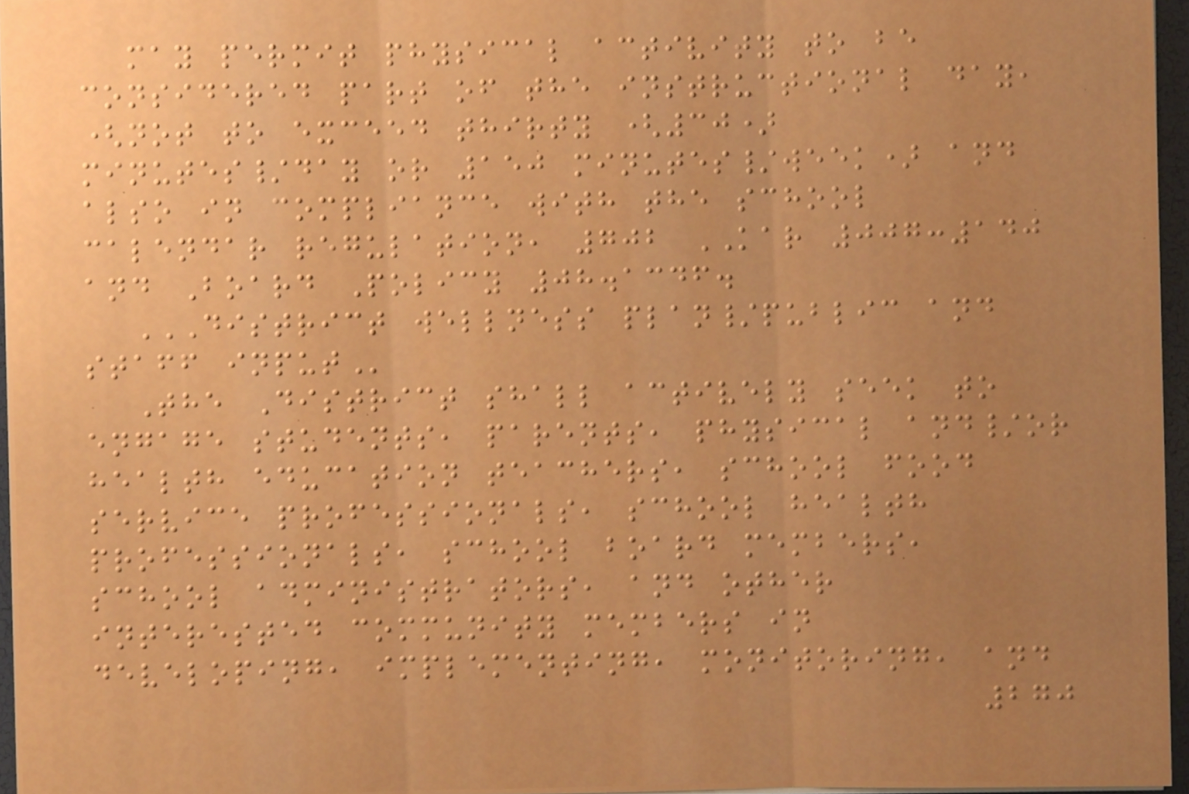may permit physical activity to be
considered part of the instructional day,
(not to exceed thirty (30)
minutes/day or 150 minutes/week) and
also in compliance with the school
calendar regulation, 702 KAR 007:140
and Board Policy 08.1346.
DISTRICT WELLNESS PLAN/PUBLIC AND
STAFF INPUT
The District shall actively seek to
engage students, parents, physical and/or
health education teachers, school food
service professionals, school health
professionals, school board members,
school administrators, and other
interested community members in
developing, implementing, monitoring, and
270
